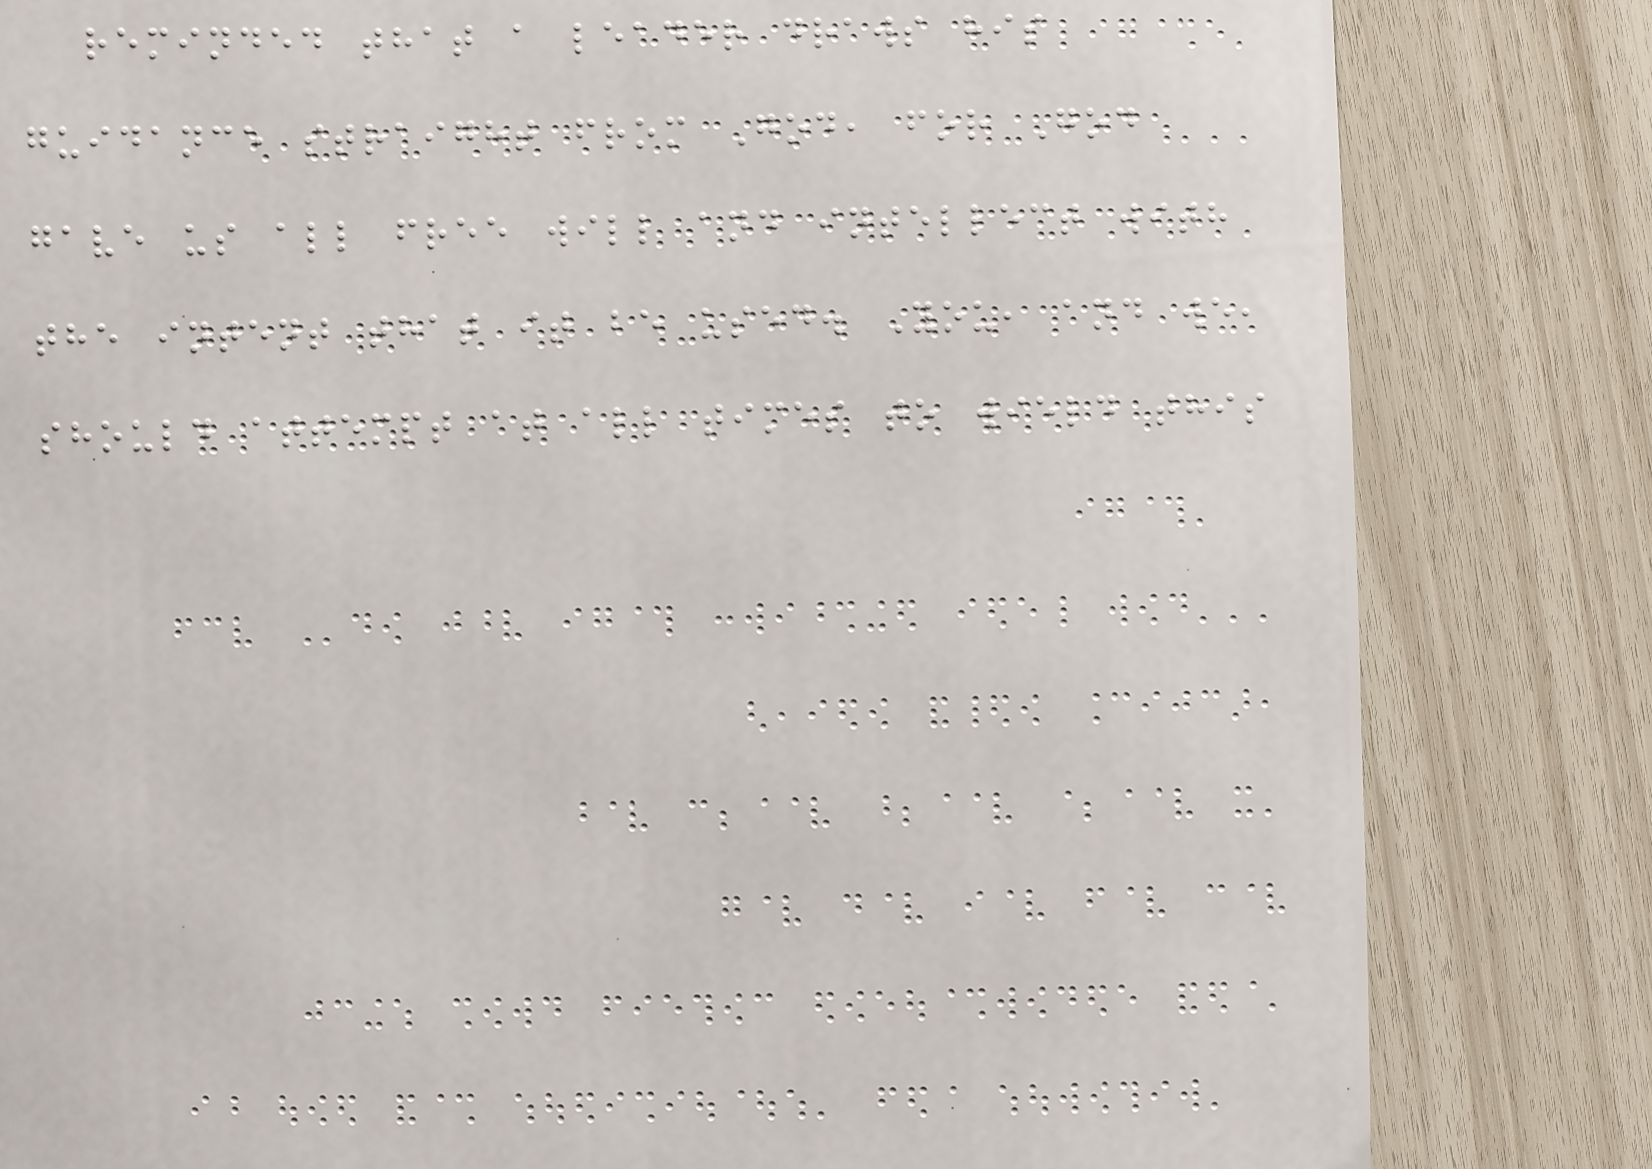reminded that a leader draws his
guidance straight from God, for God
gave us all free will and intellect with
the intent that it be used. You, and we,
should attempt at all times to wield this
